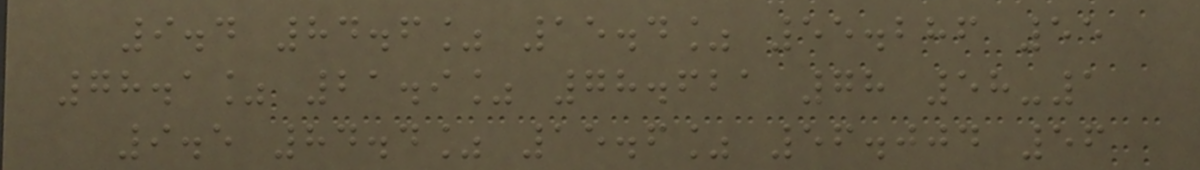9.4 84.6% 15.4% 55.286 55
78.1% 21.9% 78.621 78 58-1
9.5 84.4% 15.6% 56.004 56
